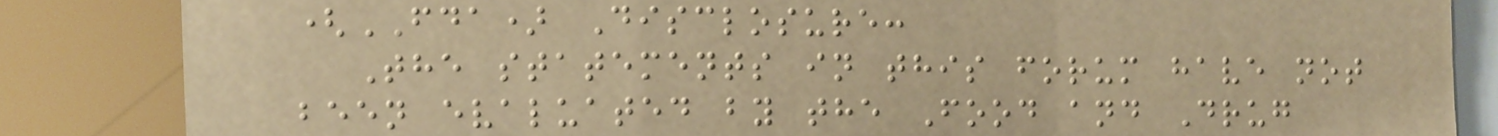(FDA) Disclosure:
The statements in this forum have not
been evaluated by the Food and Drug
